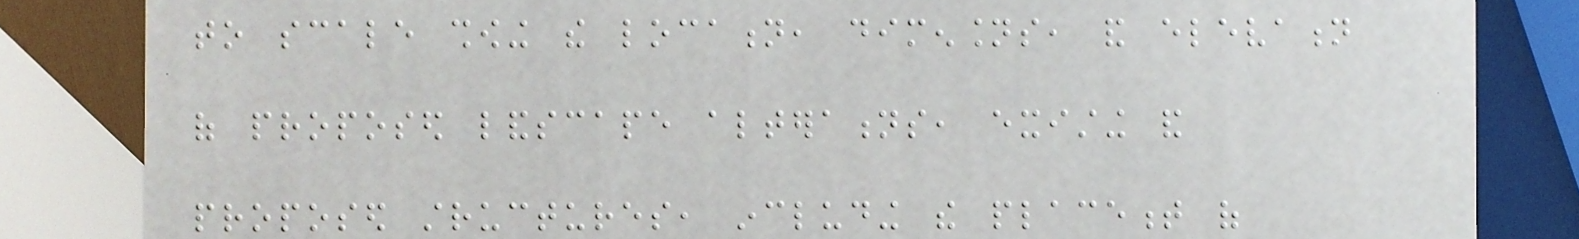to scale showing the location, dimensions, and elevation
of proposed landscape alterations, existing and
proposed structures, including the placement of
